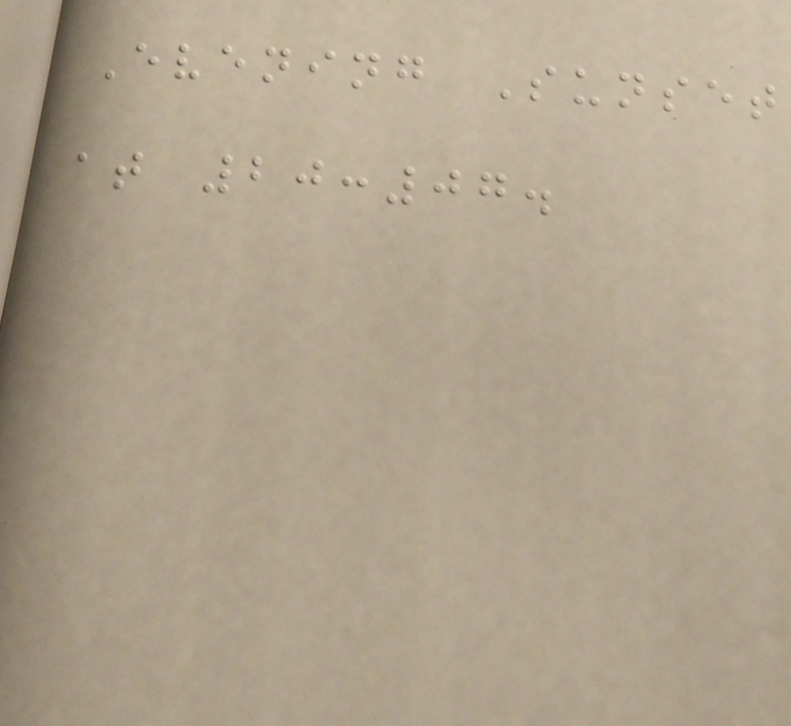Evening Sunset
at 20:07.
